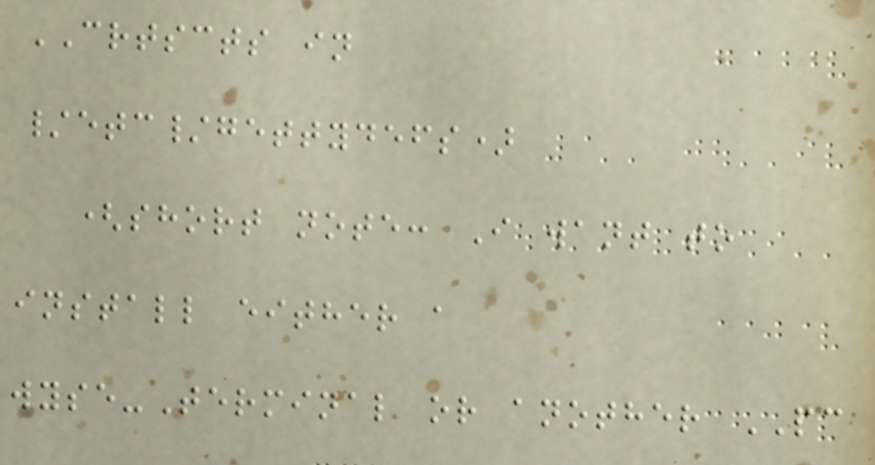CRTSCTS in
/etc/gettydefs)
(short note: I want to
install either a
wyse-Terminal or another PC
